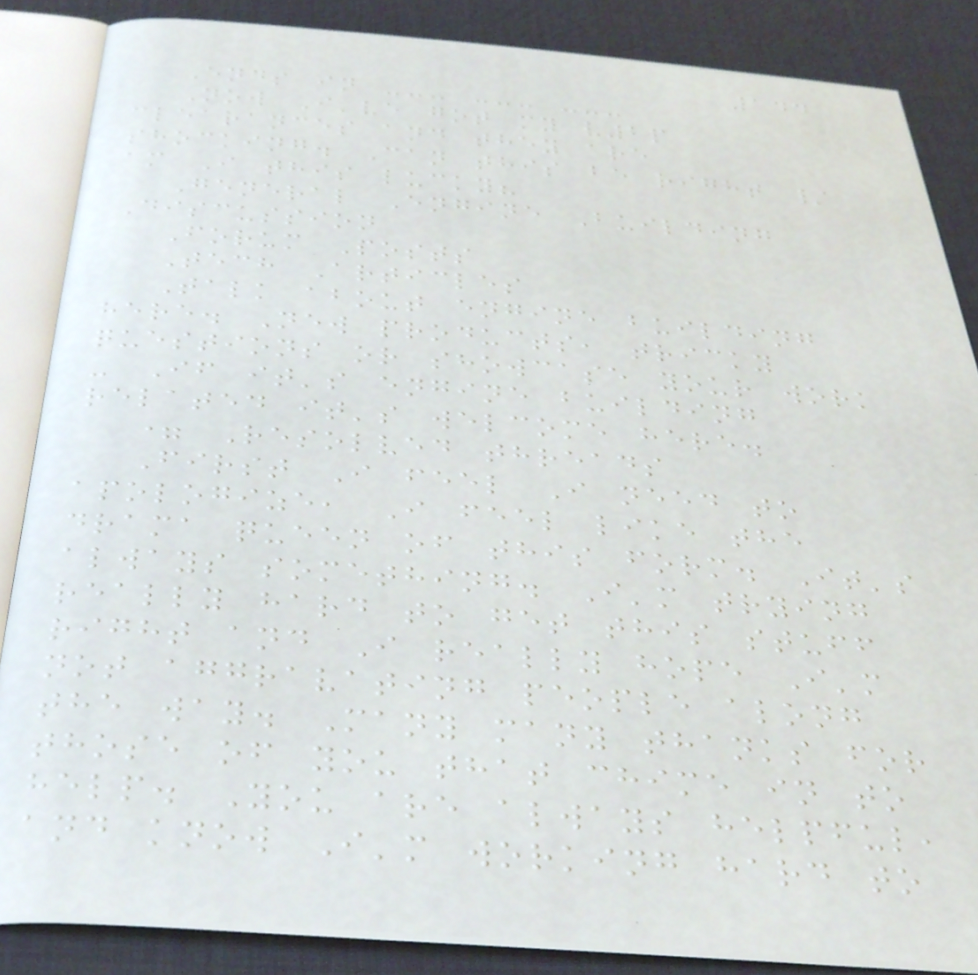144
Ends in --- --- ---
Now I've got my v2p
clearances and they are
shocking. Can this be right /
am I this lucky?
General Engine Building
Discussion
Forum Posts
Tech Articles
Talk about engine building
here. New products, tricky
questions or showcase your work
- If it's engine building
related it's welcome here.
= Resolved threads
First I feel I need to
apologize, I feel like the
drama queen of this form. It's
always something. I'm trying
really hard to get this stuff
right and I really hope I'm
not aggravating people along
the way. Many many thanks for
those of you that chime in to
help. You are always helpful,
and know I'm working hard to
